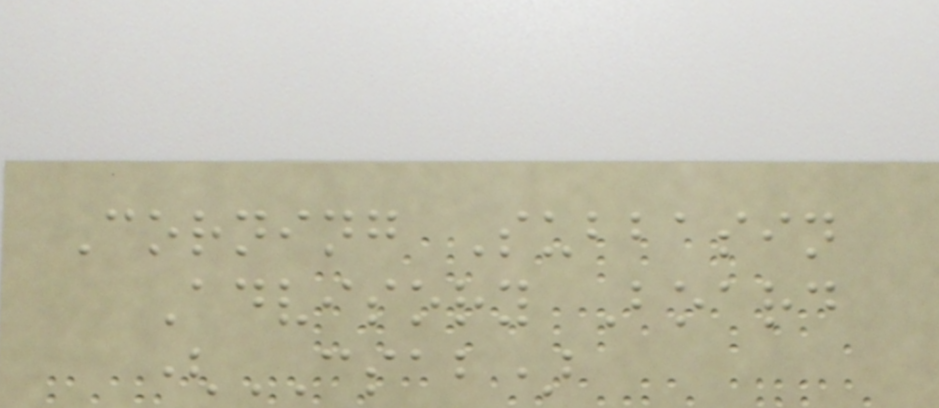Corning Subbasin
Advisory Board
(CSAB)
